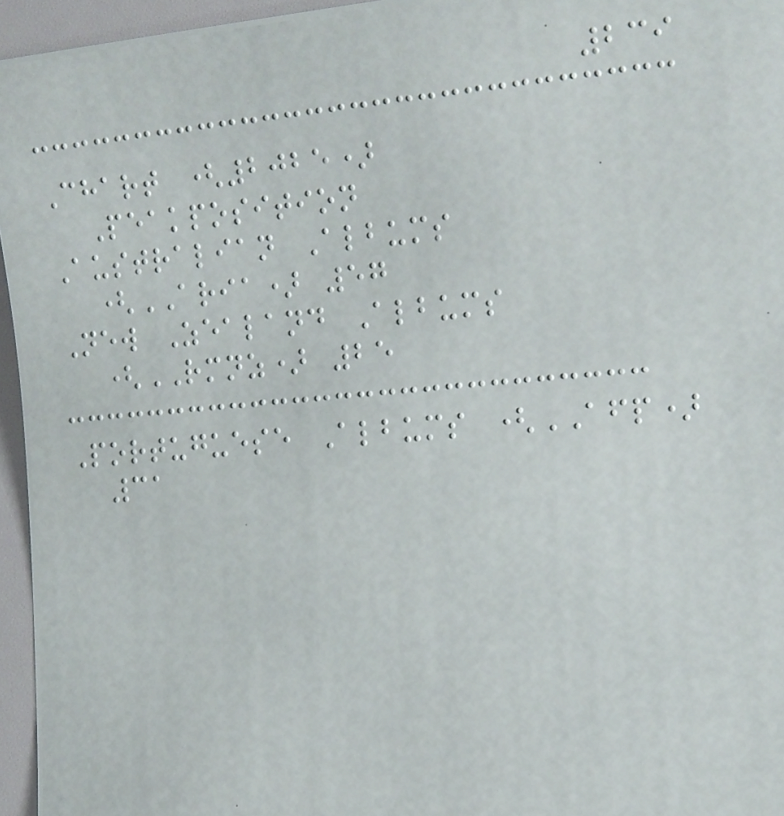239
Chart (2025)
Peakposition
Australian Albums
(ARIA) 57
New Zealand Albums
(RMNZ) 25
Portuguese Albums (AFP)
31
